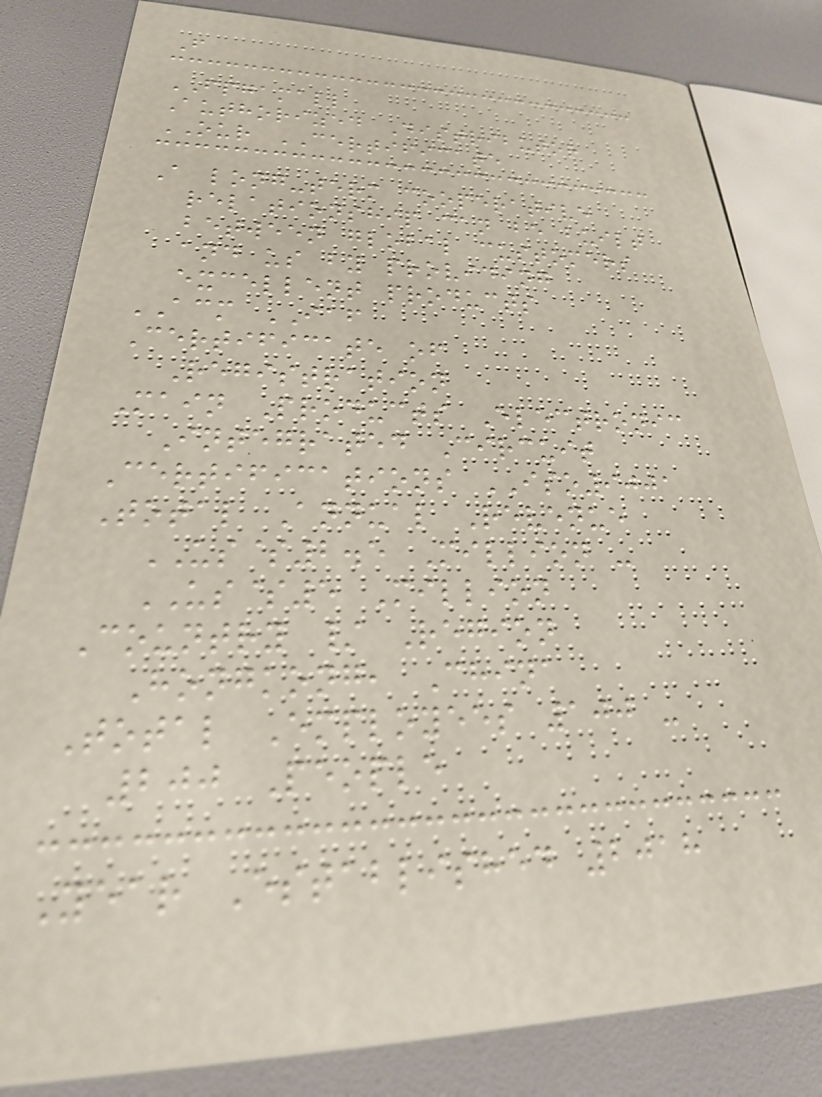F
FPGAMALL
Authorized Distributor
OUR CERTIFICATE
A long-term cooperative
relationship can be built
between global customers
and us by providing
excellent products
ACM IAF
Certificate of
Registration
Main Products Electronic
Integrated Circuit
Certifications ISO9001
Total Annual Revenue
US$2.5 Million -
US$5 Million
Country / Region
Hongkong, China
Total Employees 100 -
200 People
Year Established 2018
